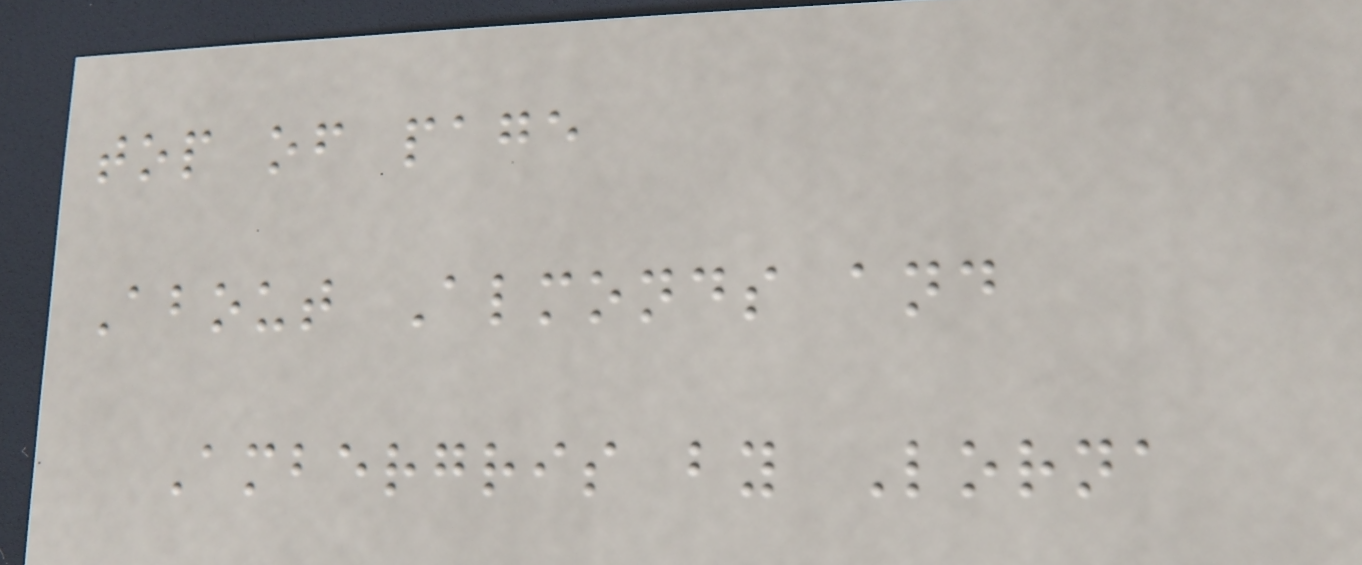top of page
About Almonds and
Ambergris by Lorna
